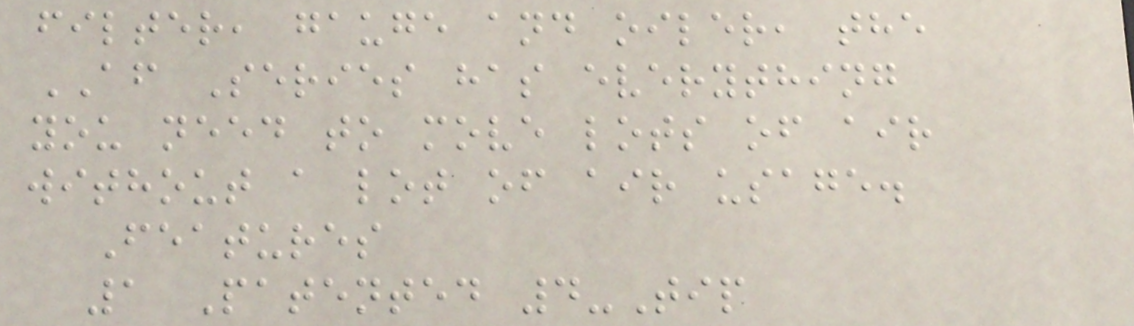filter, gauge and oiler, the
AF Series has everything
you need to move lots of air
without a lot of air usage.
Features
1 Patented 4-Tip
